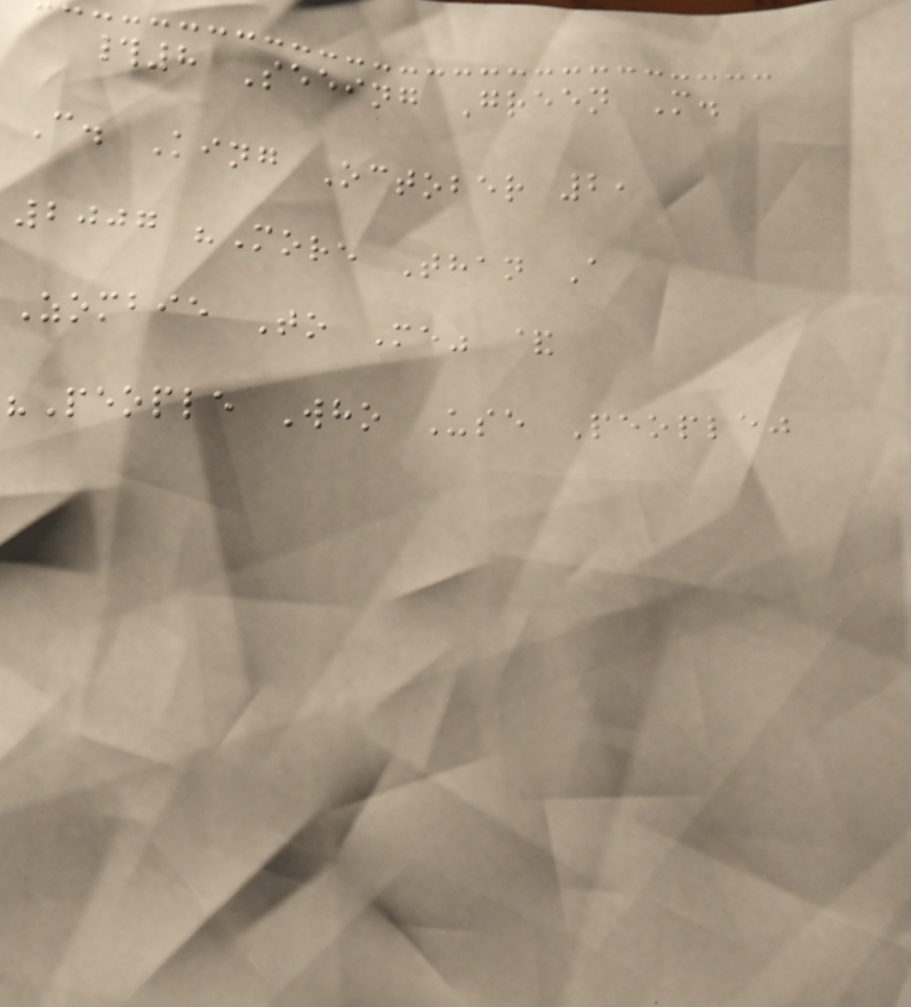#8 Seeing Green M.
C. King October 2,
2007 "More Than A
Zombie To Me" &
"People Who Use People"
